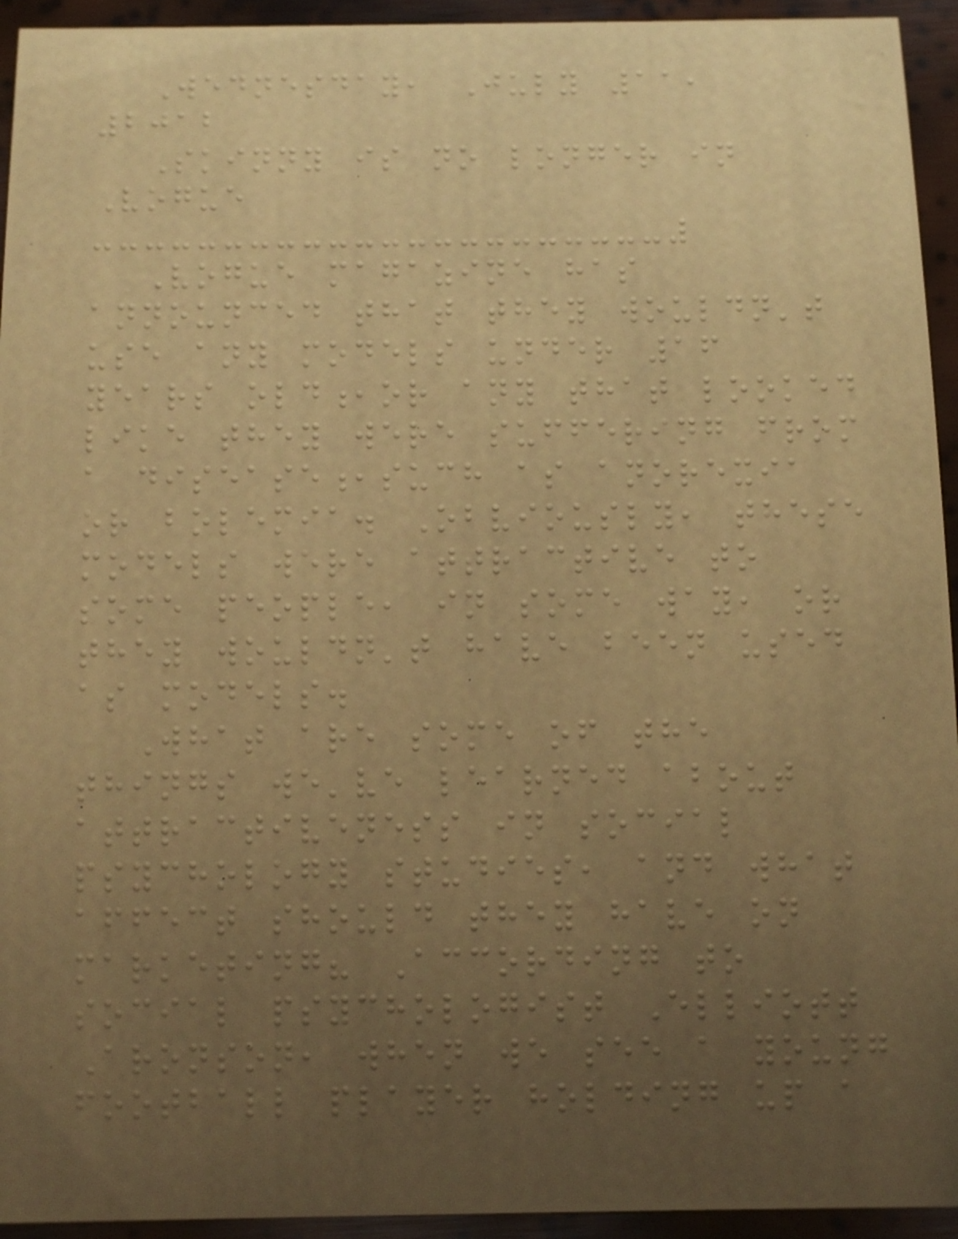Wednesday, July 11,
2012
Skinny is no longer in
Vogue
Vogue magazine has
announced that they wouldn't
use any models under 16
years old,or any that looked
like they were suffering from
a disease,such as anorexia
or bolemia. Obviously, these
models were attractive to
some people, in some way, or
they wouldn't have been used
as models.
What are some of the
things we've learned about
attractiveness in social
psychology studies, and what
affect should they have on
marketing? According to
social psychologist Elliott
Aronson, when we see a young
football player holding up a
